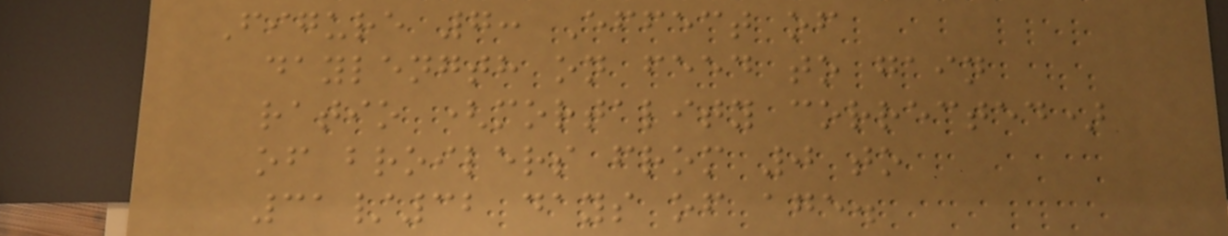Figure 7: Effect of
daylength on feed to gain
ratio (mortality corrected)
of broilers from 0 to
31/32 days of age.
